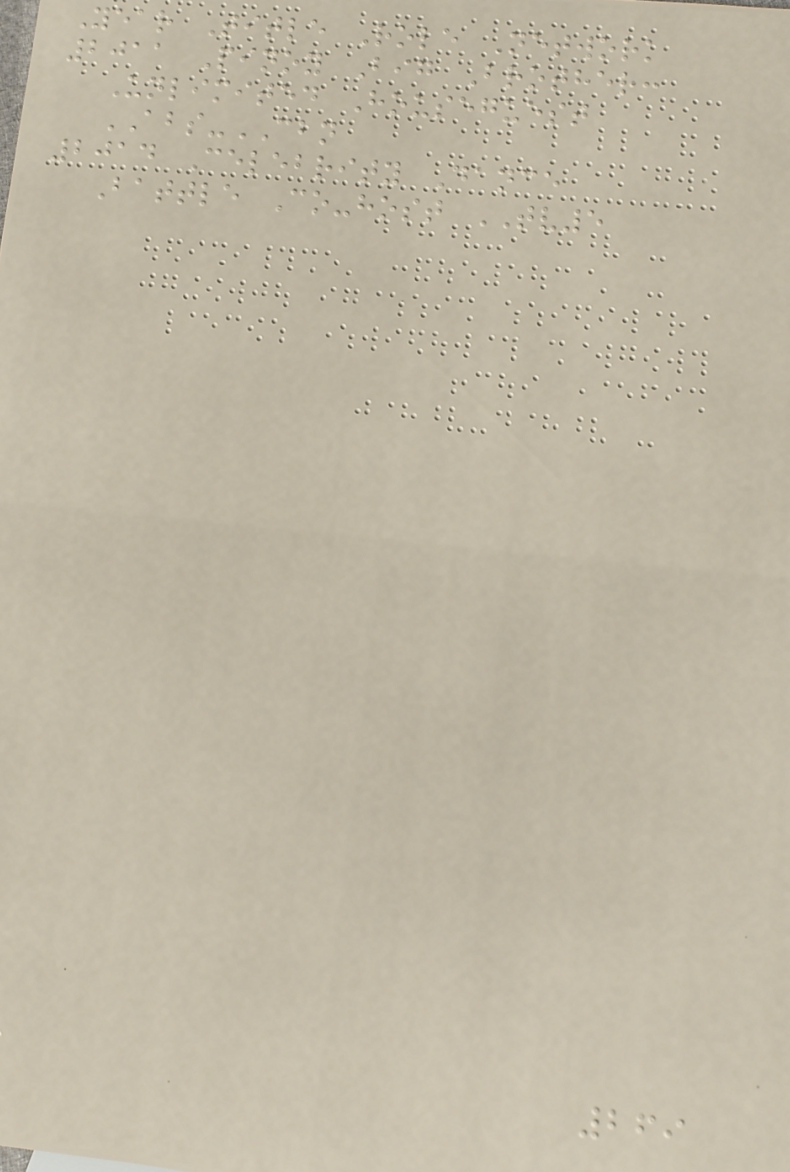Year Title Role Network
2011 Pinoy Big Brother:
Unlimited Houseguest
ABS-CBN
2014 Celebrity Dance
Battle Co-host TV5
269
